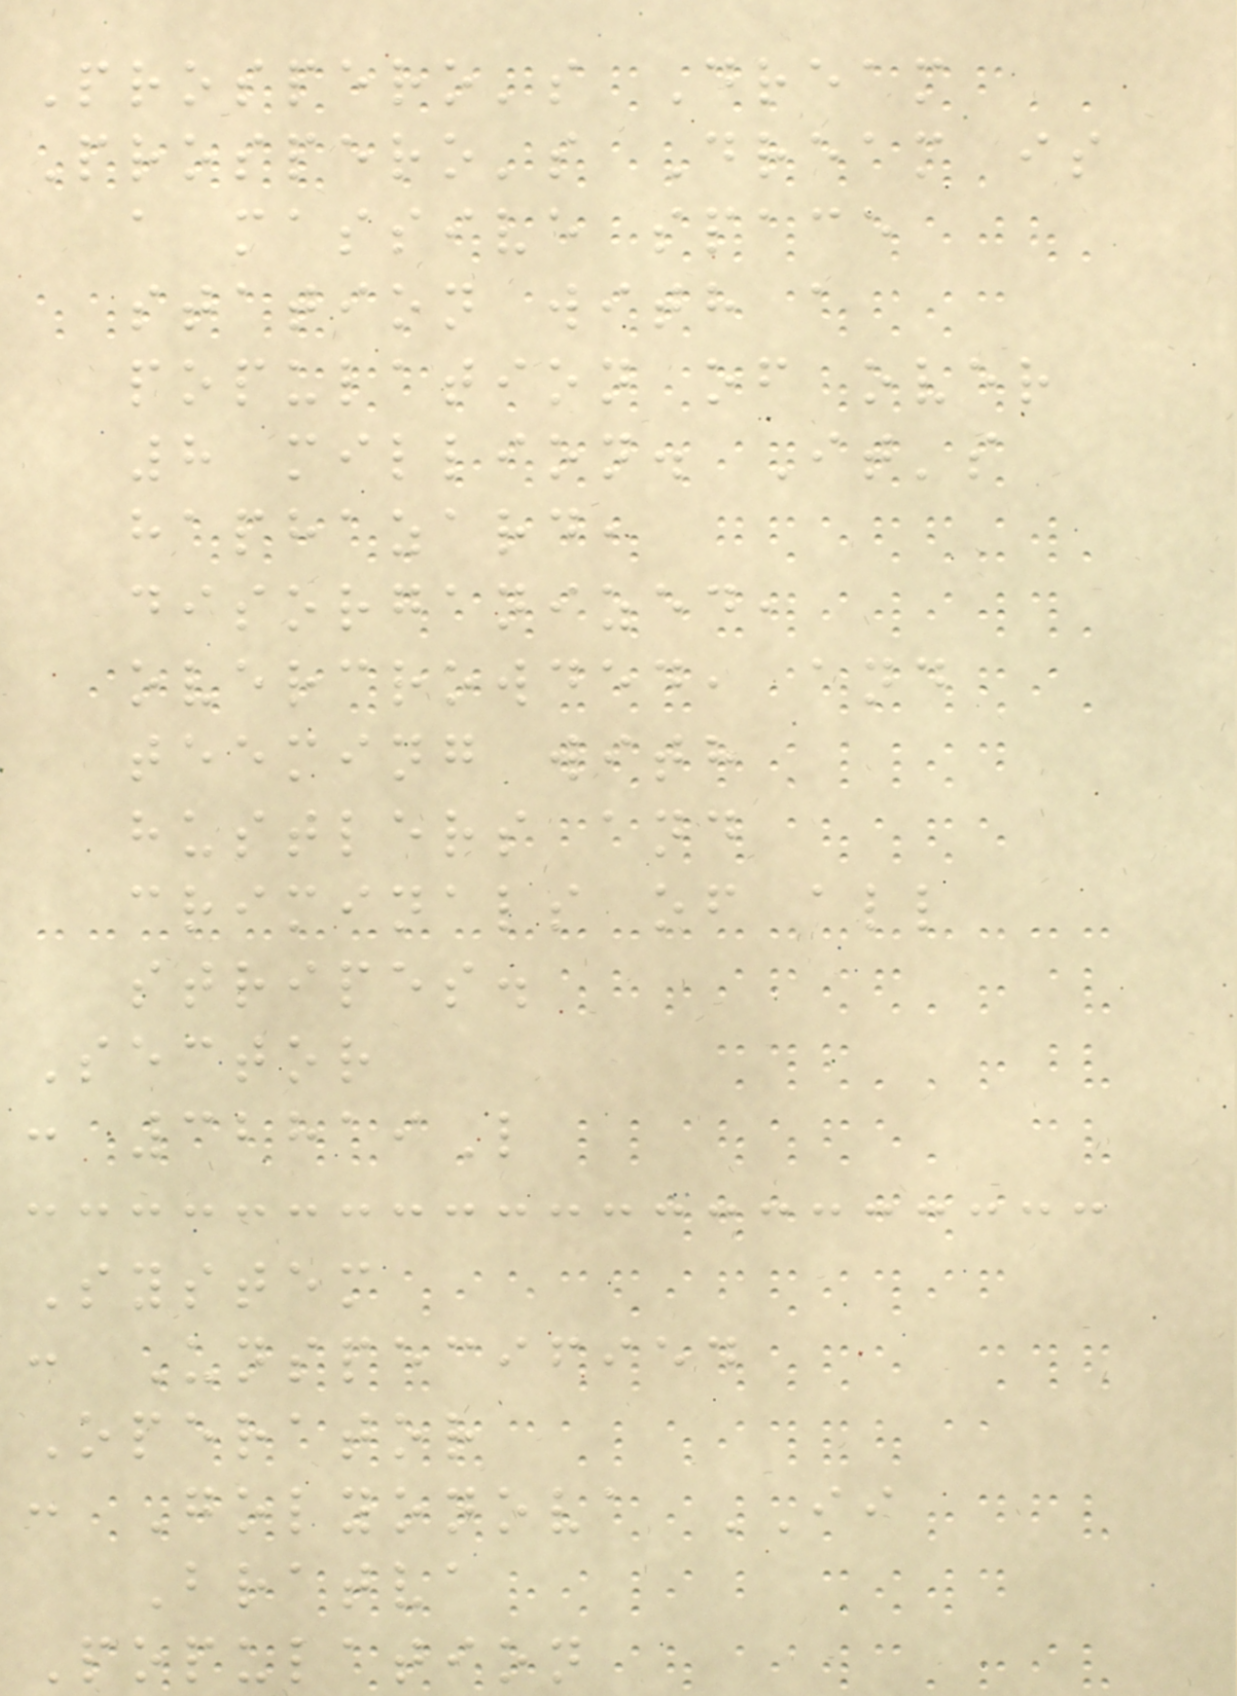Prospero's Dream
Prospero's Dream is
a massive space
station with a
population of over
8 million. It's
haphazard,
disorganized,
overcrowded, and
teeming with
hustlers and
criminals of all
stripes.
Sector
: 32819L
System
: Unspecified
Operator
: Golyonova II
Bratva
Population
